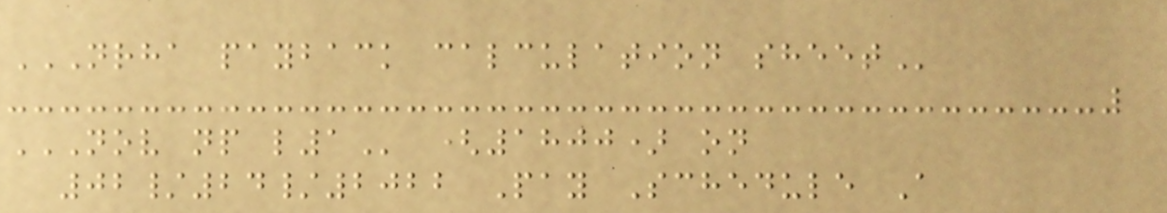NRHA PAYBACK CALCULATION SHEET
NOV NP L1 (1800) on
02/24/2022 Pay Schedule A
